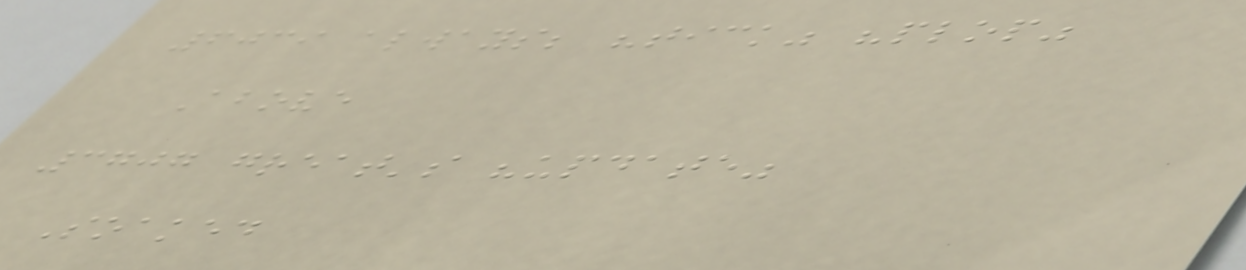6039 always; "tick" "plop"
Above
3707 great's "update"
Soaked
